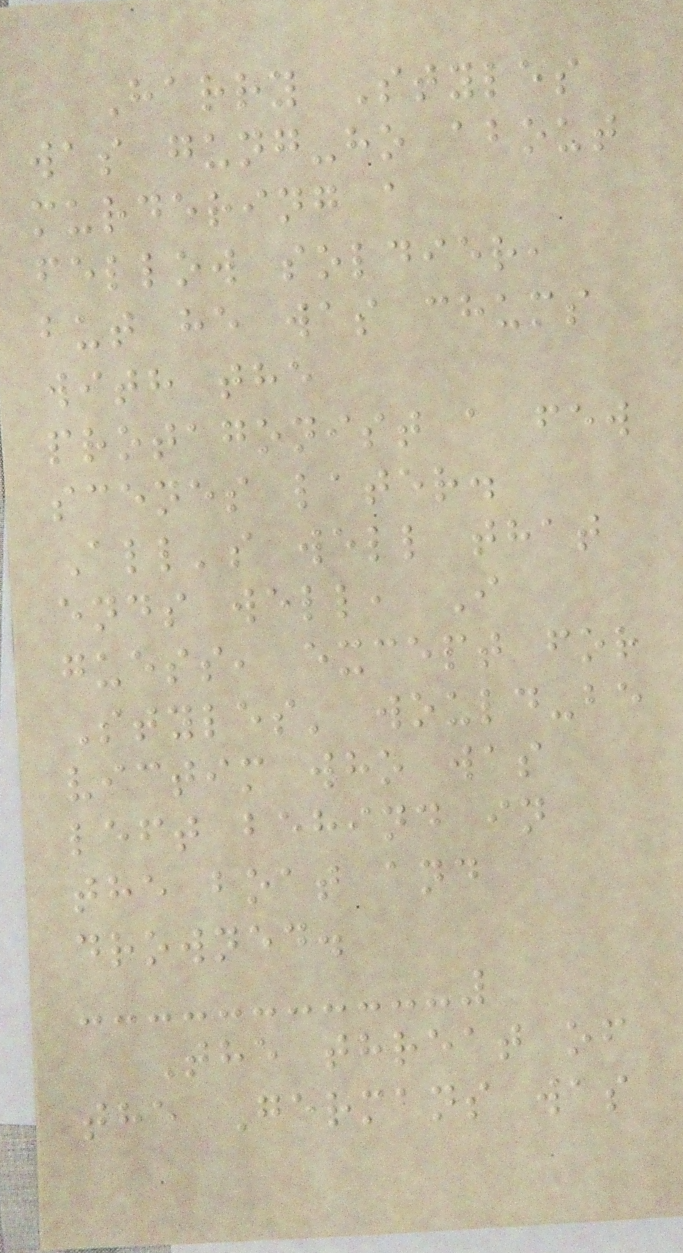Harry Styles
was gung-ho about
murdering a
fellow soldier,
but he was chums
with the
protagonist a few
scenes later.
All's well that
ends well, I
guess, except for
Styles' would-be
victim who was
left behind in
the boat and
drowned.
The threat of
the Germans was
